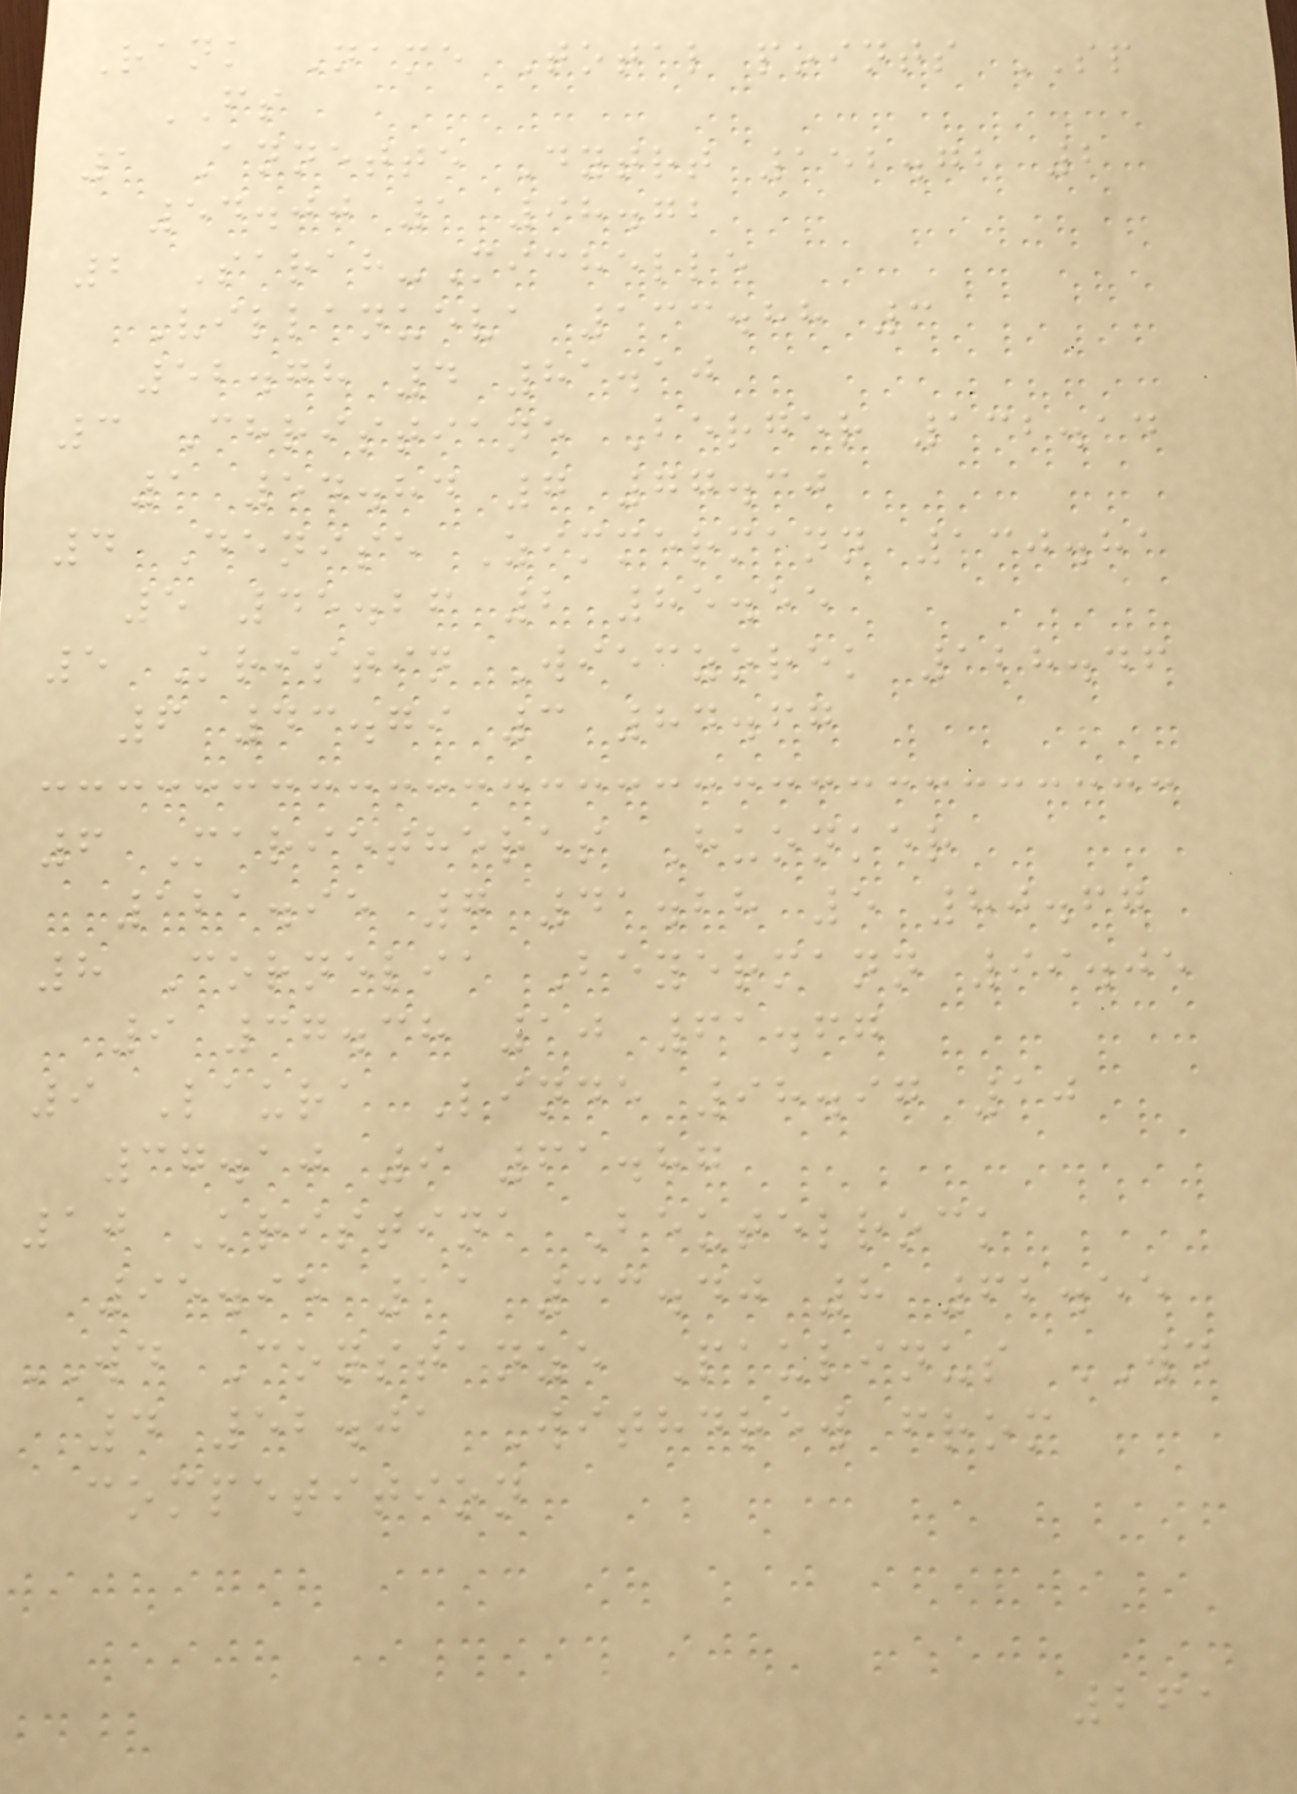Rank Name Total points SP
FS
1 Annette Dytrt 152.72 2
54.00 1 98.72
2 Sarah-Michelle
Villanueva 133.88 3
52.78 4 81.10
3 Christiane Berger 132.14
1 54.84 7 77.30
4 Denise Zimmermann 130.81
5 45.26 2 85.55
5 Kristin Wieczorek 128.46
6 43.79 3 84.67
6 Marietheres Huonker
121.95 7 41.28 5 80.67
8 Cornelia Beyermann 99.05
9 37.38 10 61.67
9 Laura Linde 98.97 10
37.10 9 61.87
10 Kristina Beutelrock
95.95 11 33.40 8 62.55
WD Constanze Paulinus WD
4 52.01 Withdrew from
competition
261
